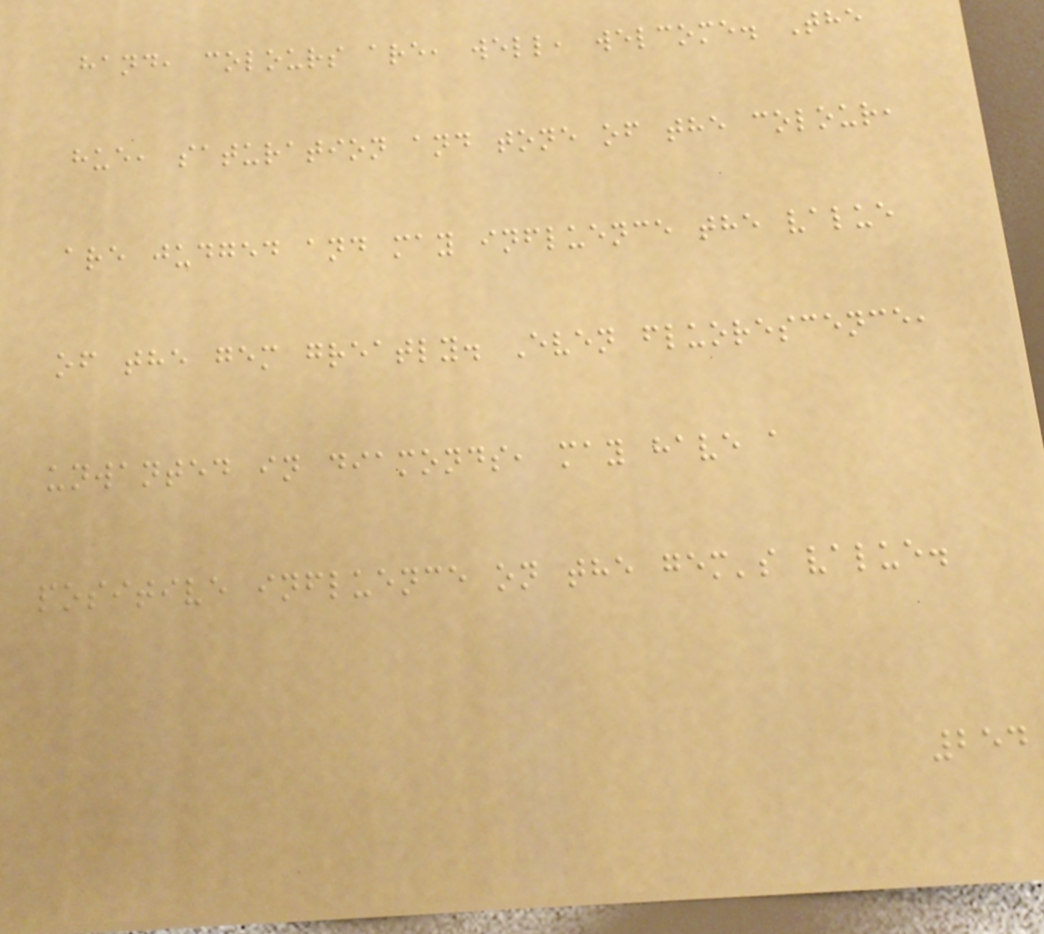hand, colours are, well, welcome. The
hue, saturation and tone of the colour,
are judged and may influence the value
of the gem greatly. Even fluorescence,
unwanted in diamonds, may have a
positive influence on the gem's value.
254
